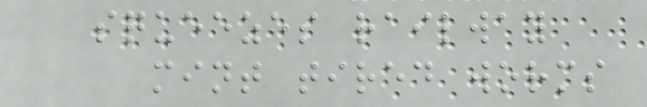squeezes railway
mint tired worms
